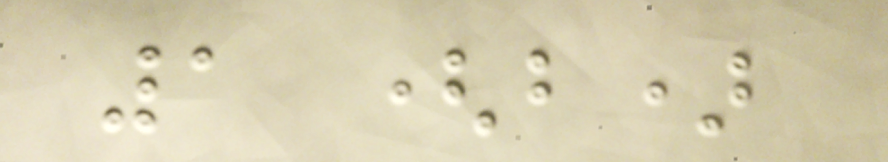1 (b)
